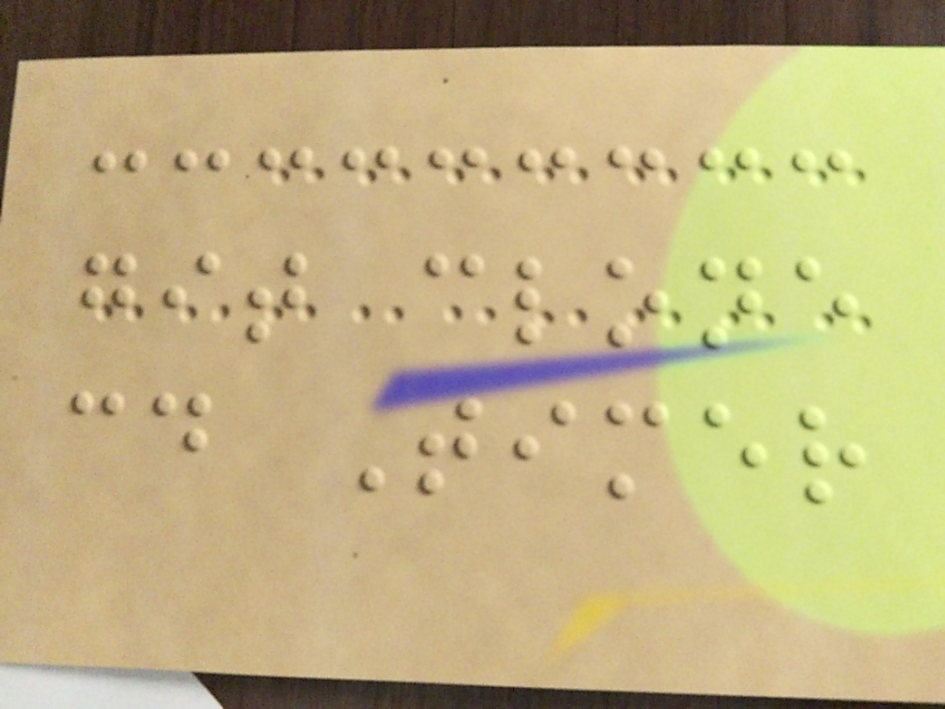git clone
cd Timer
